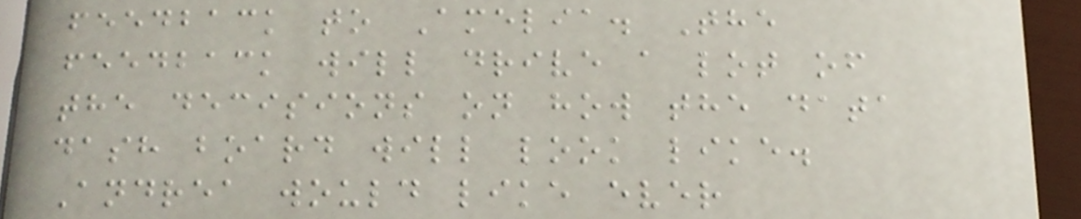feedback to Amelia. The
feedback will drive a lot of
the decisions on how the data
dash board will look like.
Andrea would like ever
